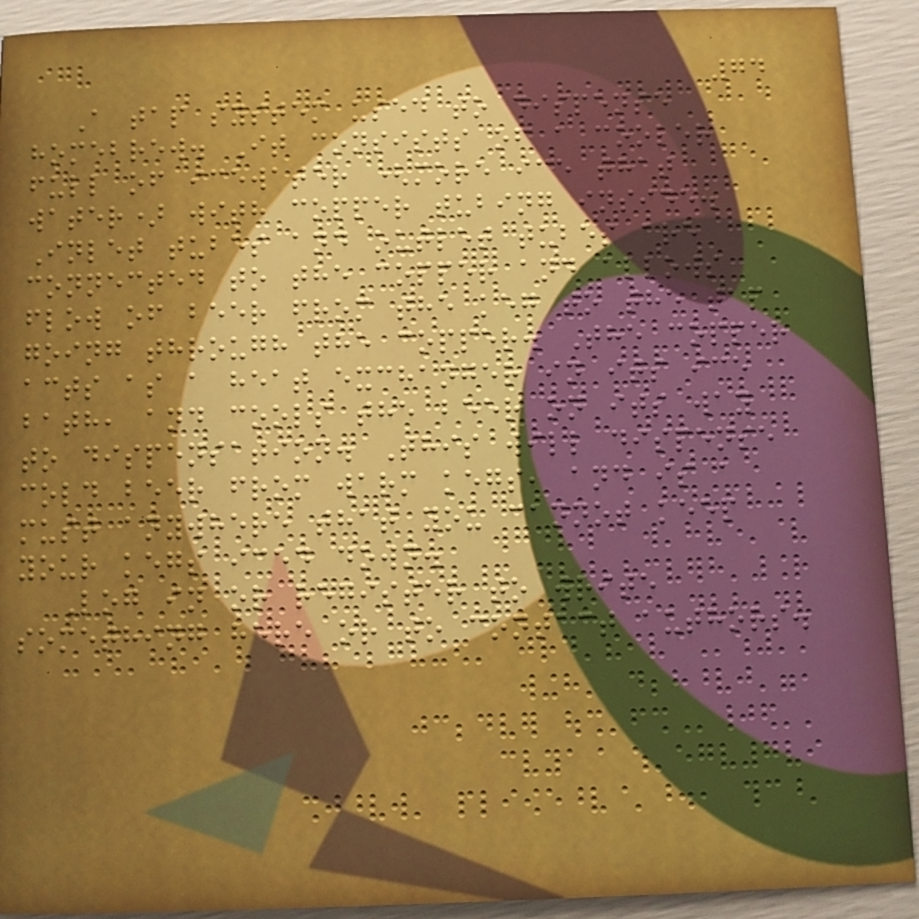74
A tap system used to dispense
homebrew. It consists of a cooler
full of icewater (more ice that
water) with copper tubing inside.
Inlet tubes and outlet tubes are
connected to the copper and allows
flow of beer from the keg to the tap
going through the copper. The copper
acts as a heat exchanger in its ice
bath, and cools the beer on its way
to dispensation. This will dispense
cold beer from warm kegs, and is a
must anywhere that you cannot keep
your kegs iced down.
Log in or register to write
something here or to contact authors.
